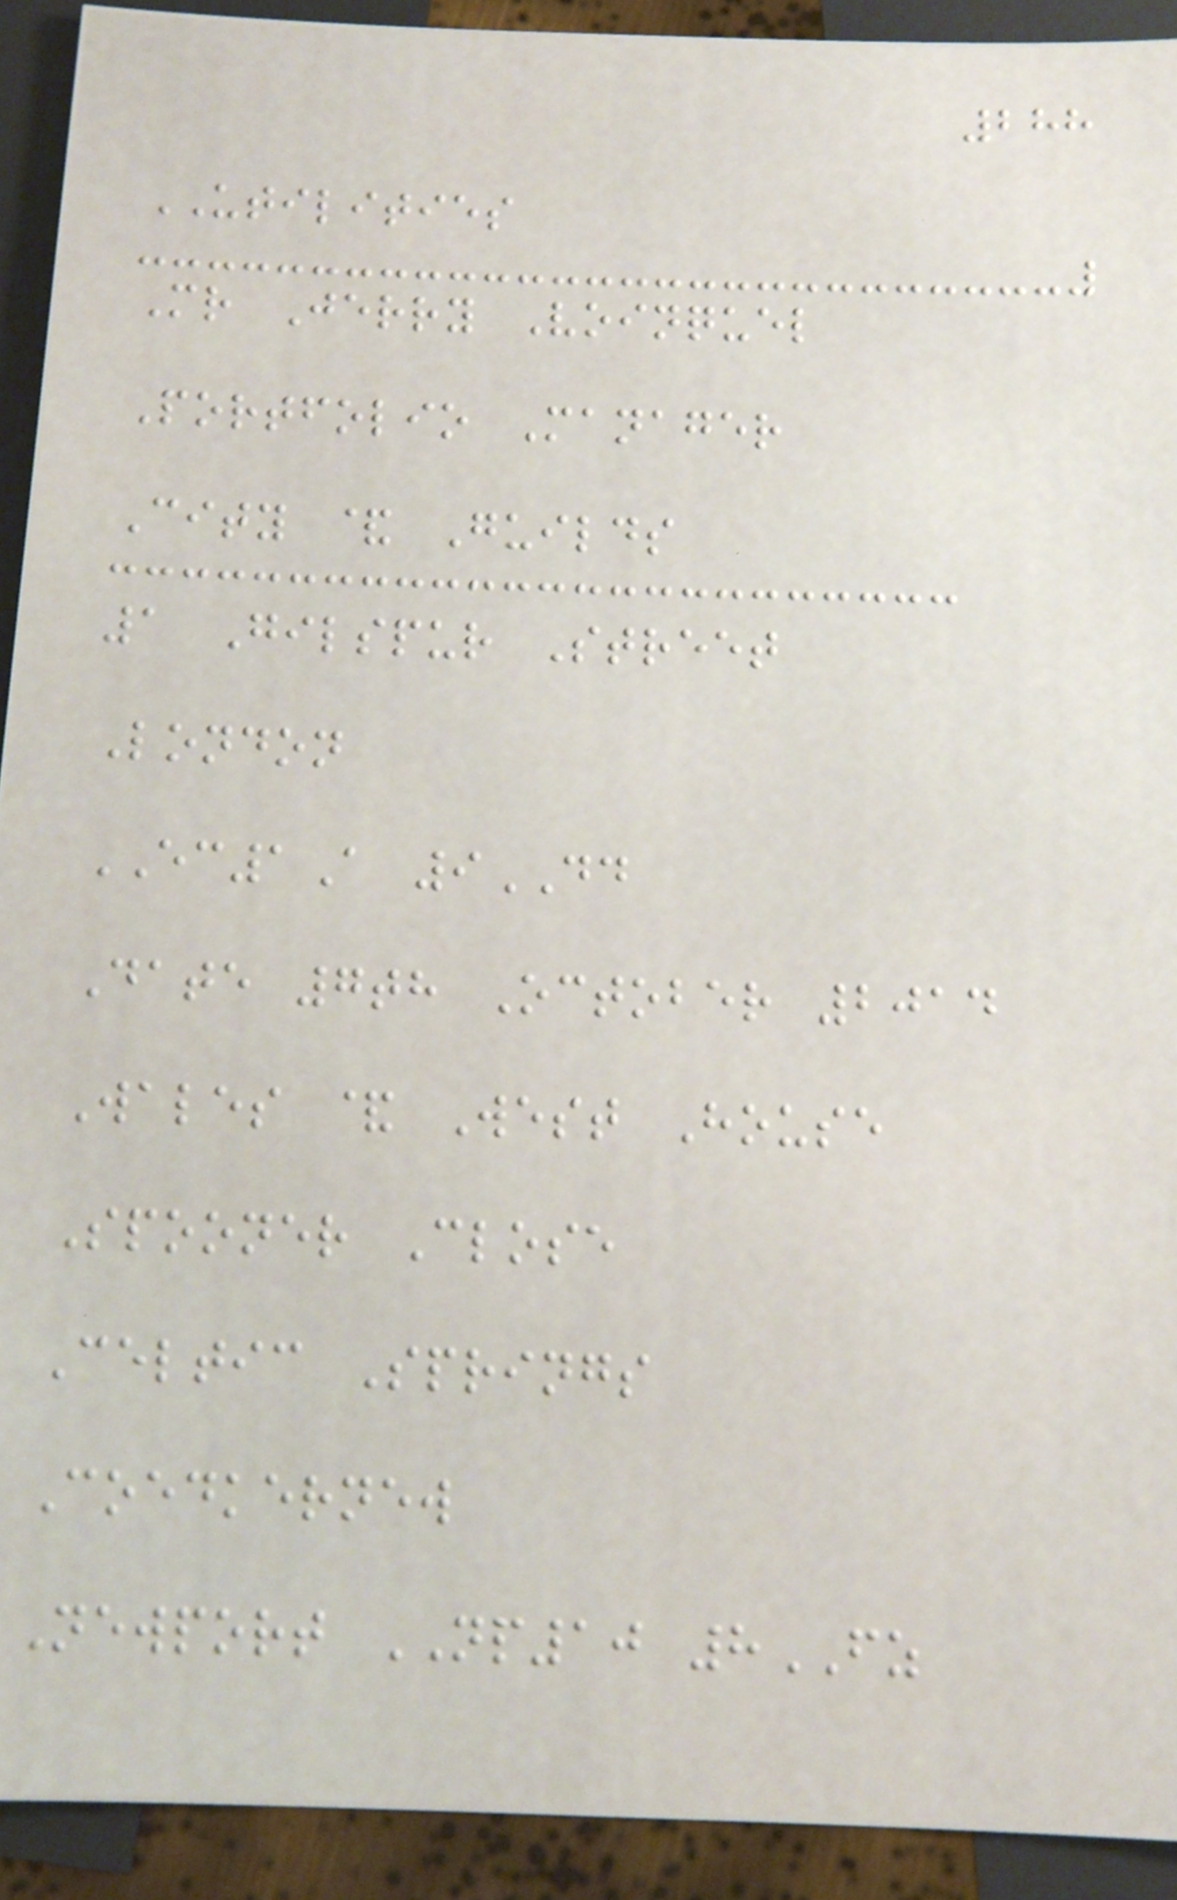288
UTILITIES
Mr Jerry Voinquel
Portfolio Manager
City & Guilds
1 Gilspur Street
London
EC1A 9DD
Date 7th October 2014
Wales & West House
Spooner Close
Celtic Springs
Coedkernew
Newport NP10 8FZ
